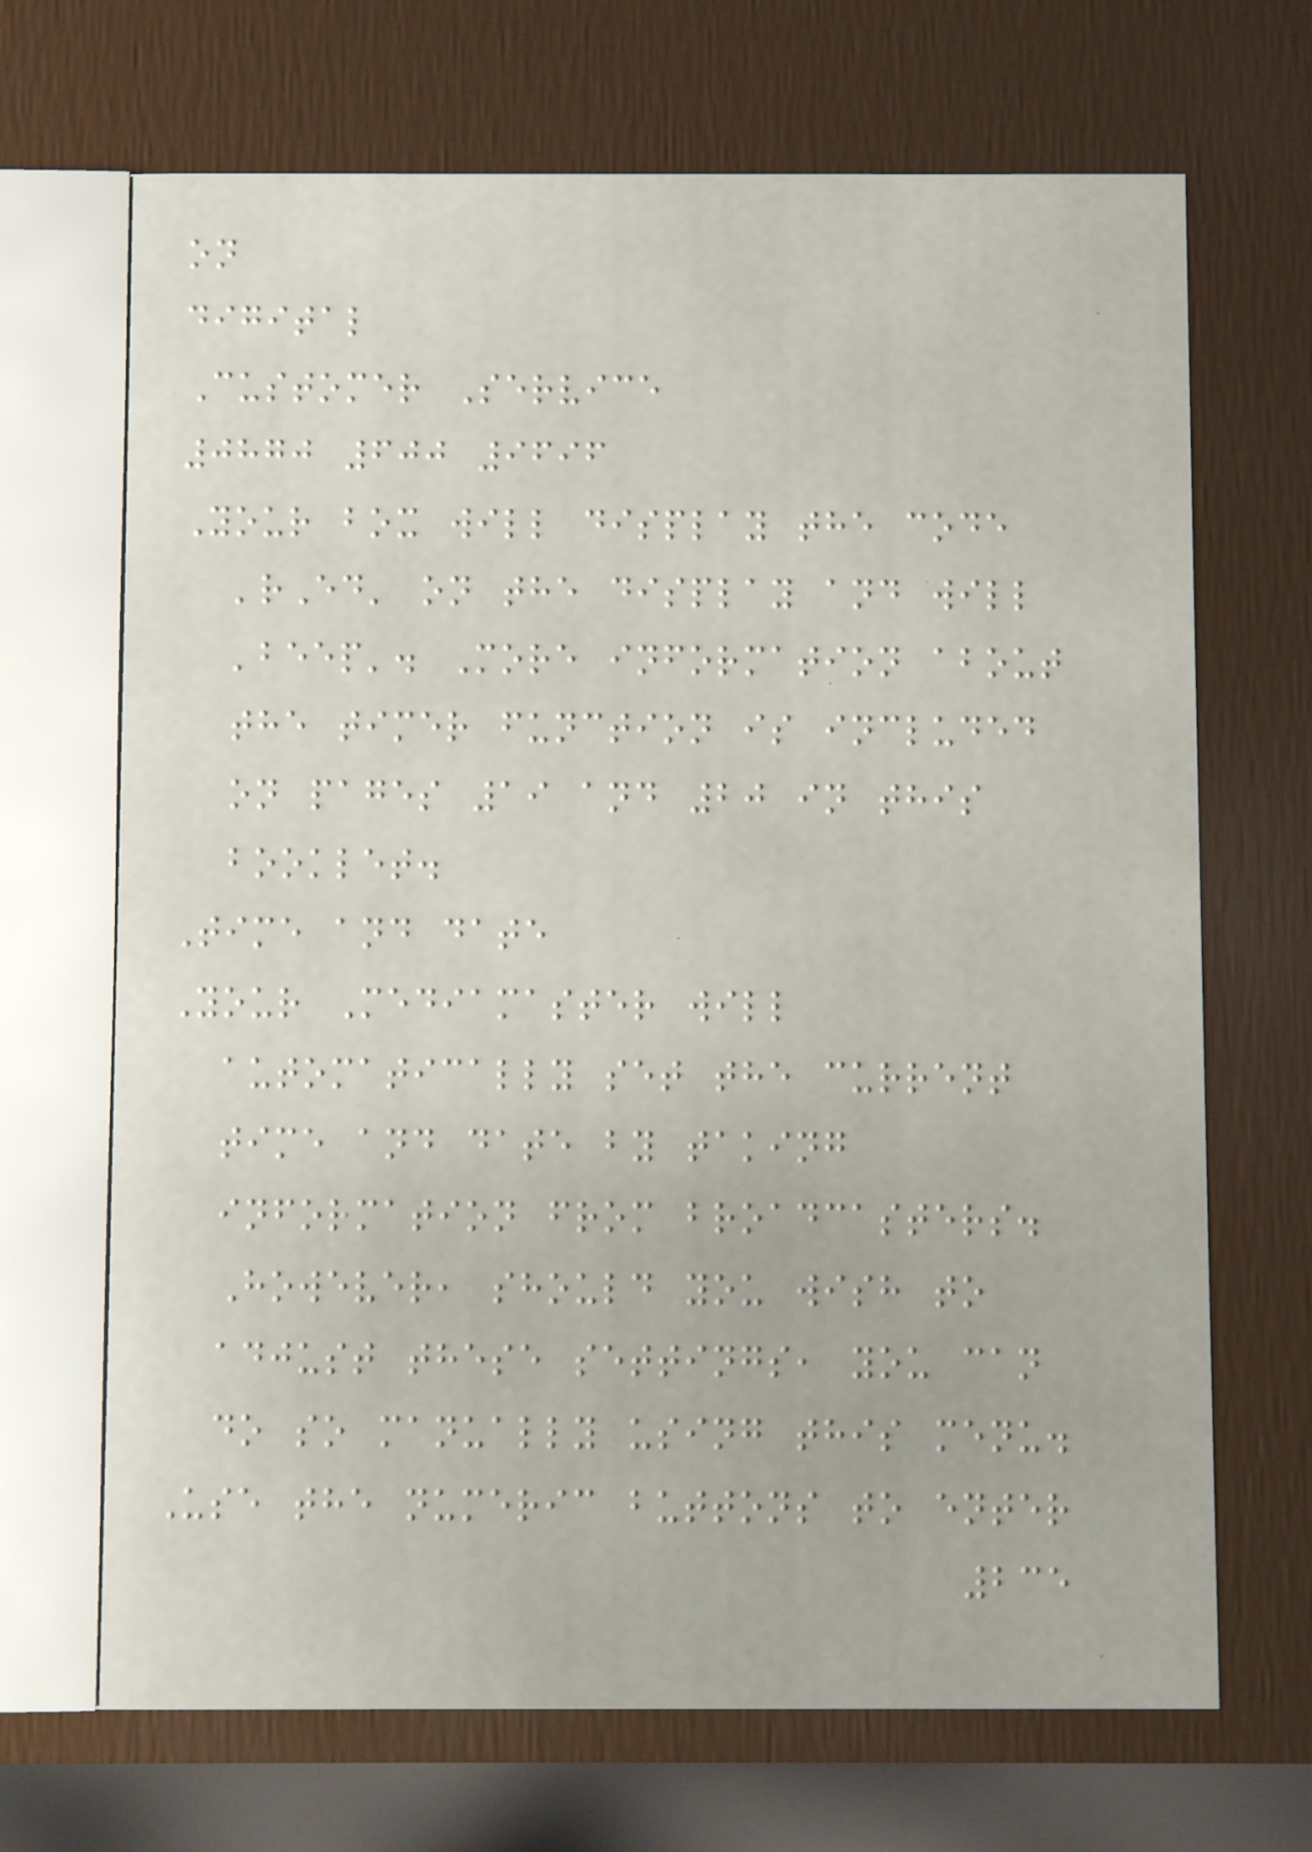on
digital
Customer Service
0870 600 9696
Your box will display the code
'rEd' on the display and will
'beep'. More information about
the timer function is included
on pages 19 and 20 in this
booklet.
Time and date
Your Mediamaster will
automatically set the current
time and date by taking
information from broadcasters.
However, should you wish to
adjust these settings, you can
do so manually using this menu.
Use the numeric buttons to enter
235
